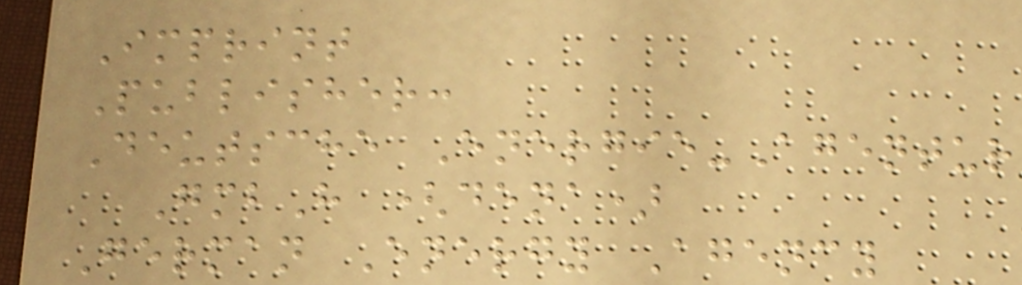Imprint
Publisher:
Deutsche Energie-Agentur
GmbH (dena)
German Energy Agency
